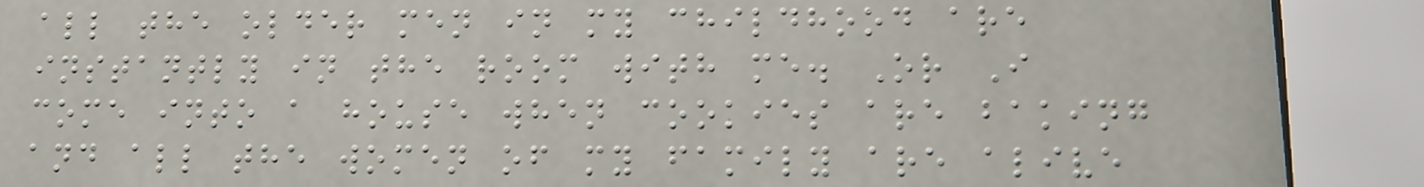all the older men in my childhood are
instantly in the room with me. Or I
come into a house when cookies are baking
and all the women of my family are alive
